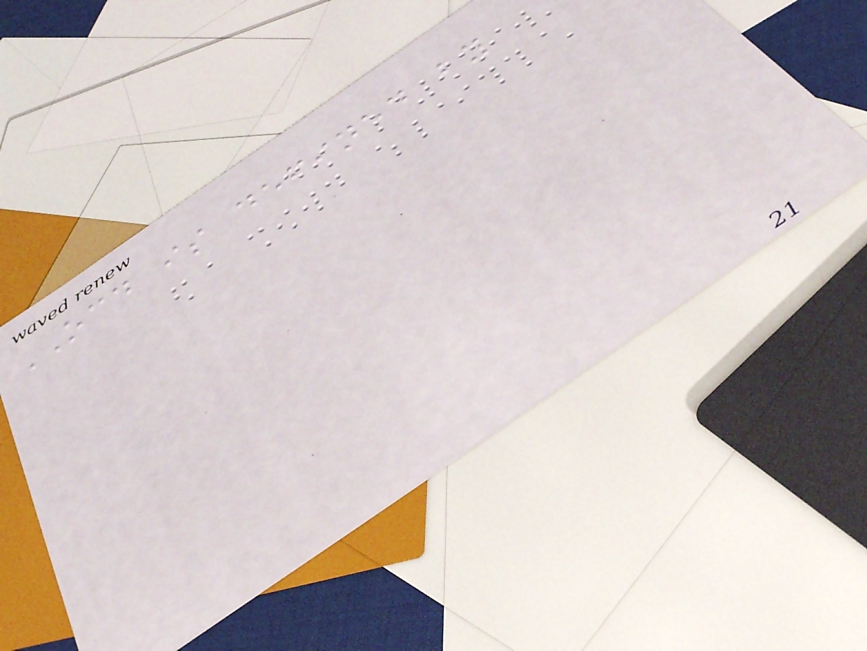OCD is defined by
